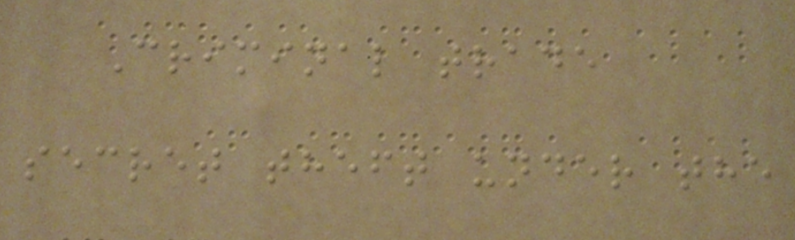Criminal trade
secret theft under the
